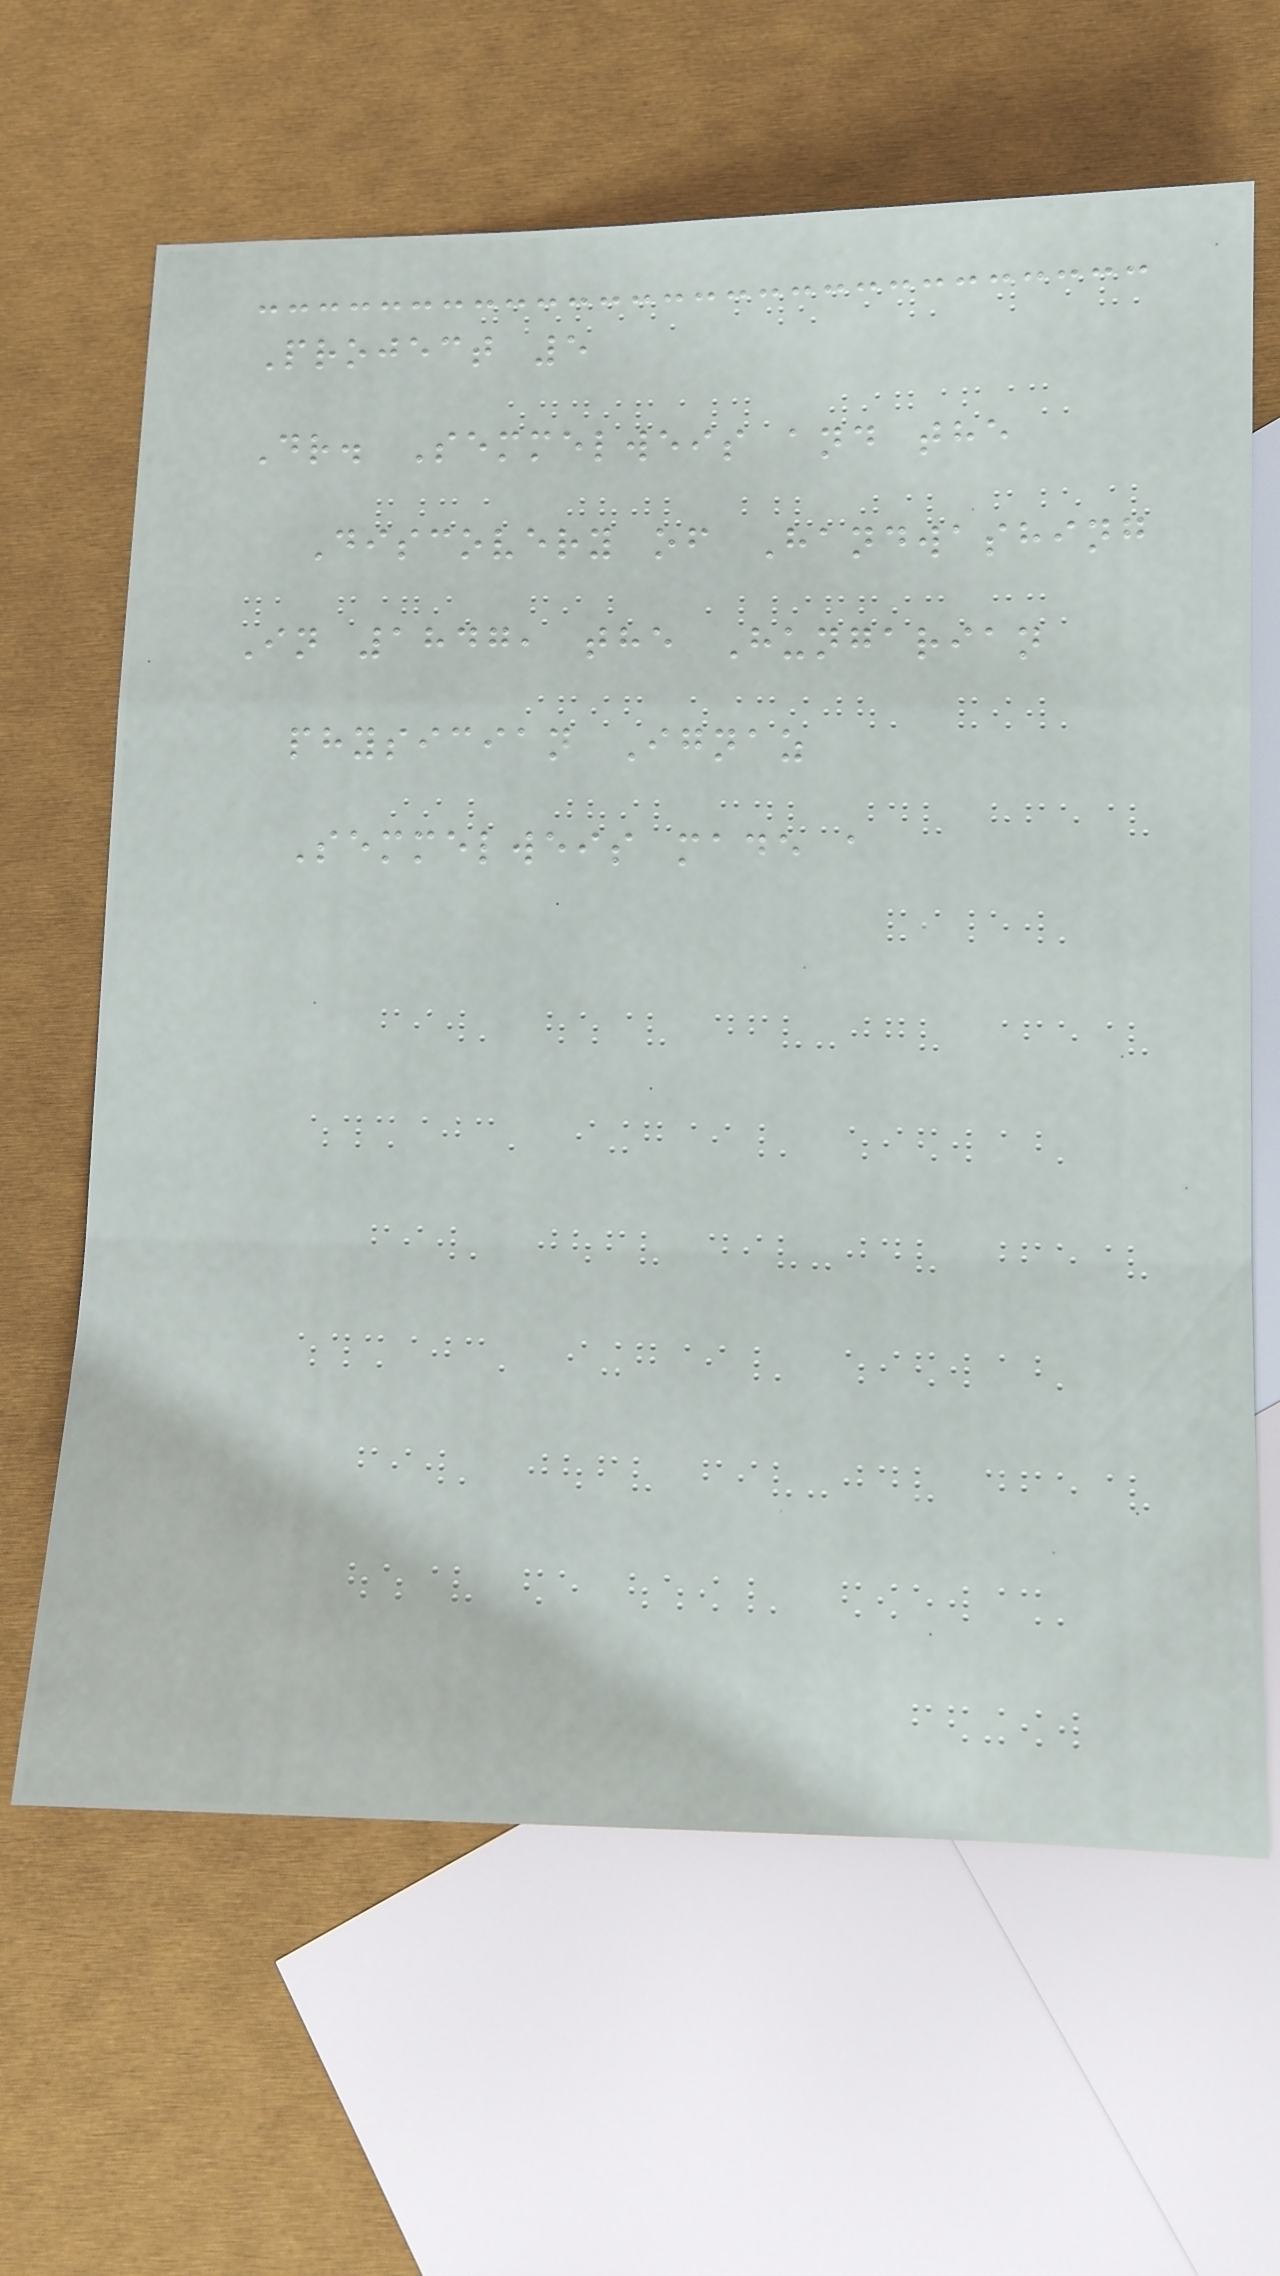Project 5
Dr. Semmelweis and the
Discovery of Handwashing
In 1847, the Hungarian
physician Ignaz
Semmelweis made a
